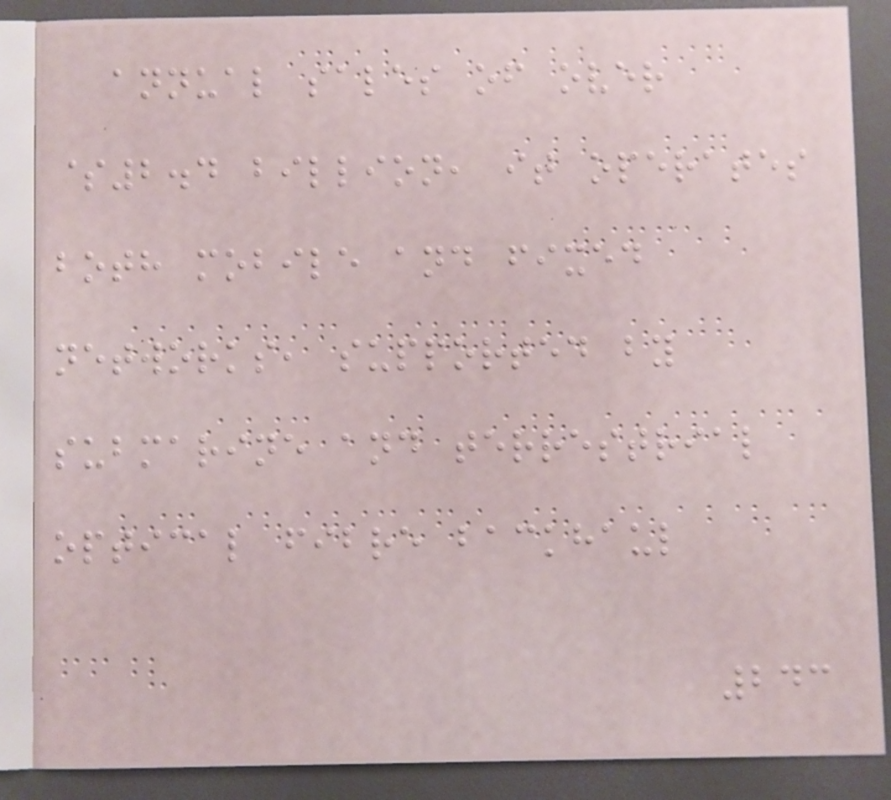annual sales of over
$2.4 billion, it operates
both mobile and fixed
networks, supported by
submarine and terrestrial
optical fibre backhaul
243
